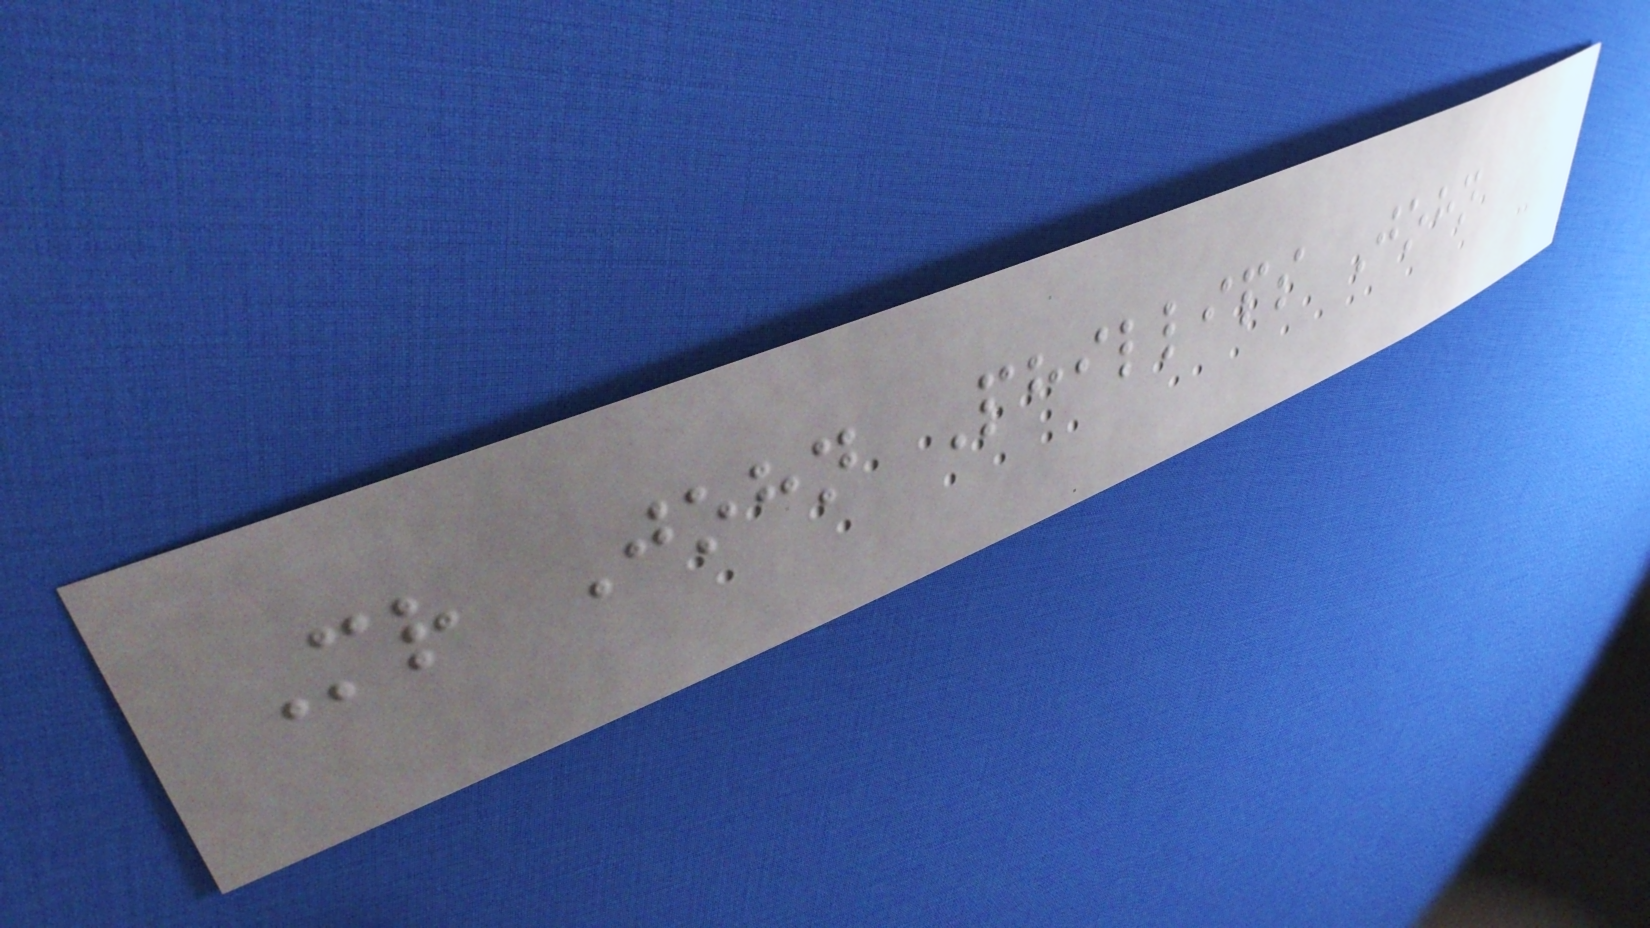Mr John Phillips John
